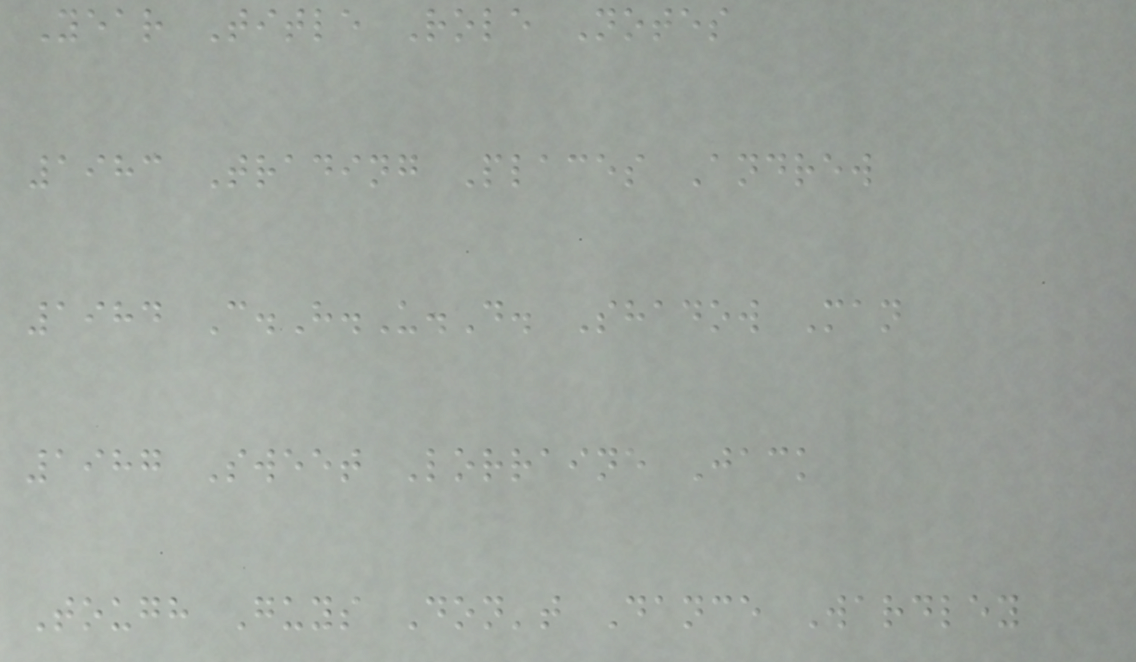Year Title Role Notes
1983 Trading Places Andrew
1984 C.H.U.D. Shadow Man
1987 Sweet Lorraine Jack
Tough Guys Don't Dance Wardley
